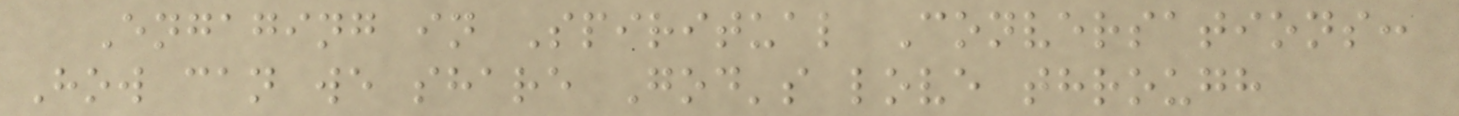Engaging in Spiritual Conversations:
How can we share God's love through
